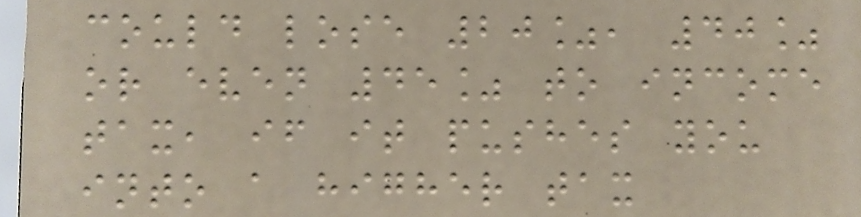could lose 20%, 40%
or even 45% to income
tax, if it pushes you
into a higher tax
